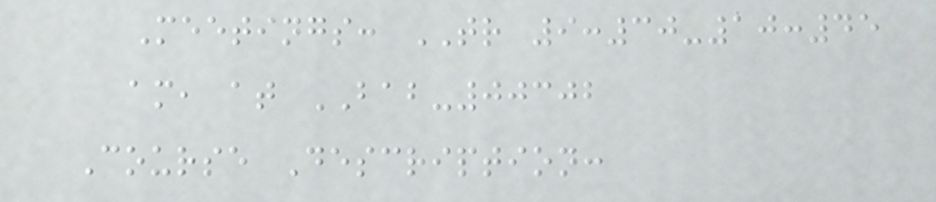Meetings: TR 9:30-10:45
am, at BAB-00302
Course Description:
